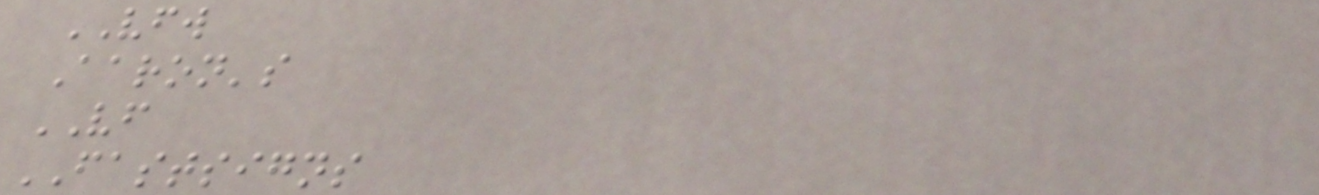VFW
Aaron's
VF
FASTSIGNS
